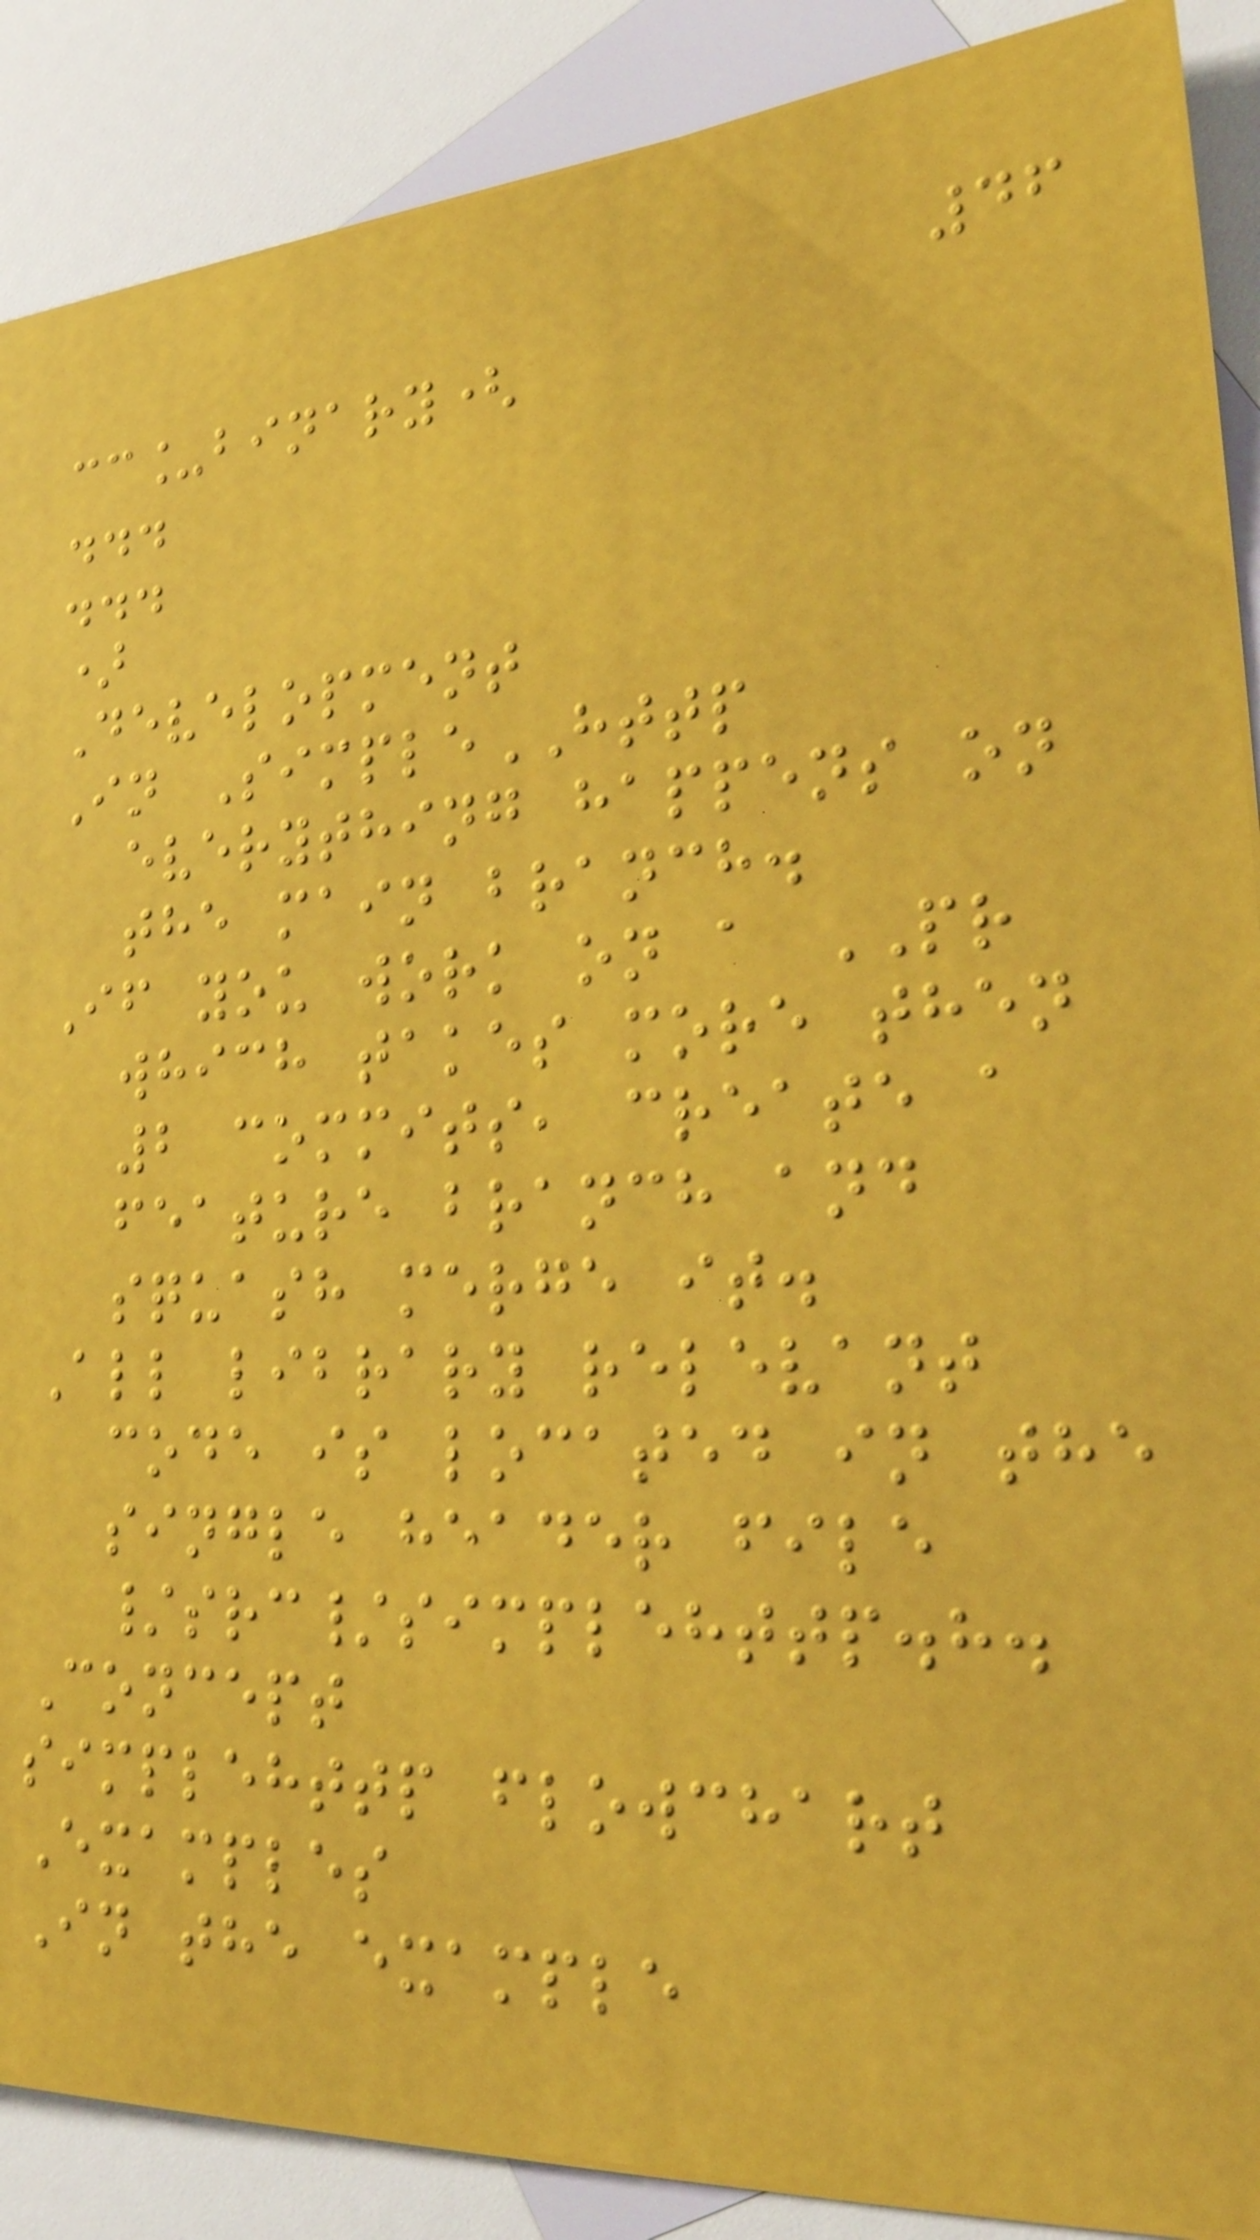46
cc_binary(
...
...
)
Development
In SimpleHTTP
everything happens on
the main branch.
If you work on a PR
which takes more then
2 commits, create a
feature branch and
squash merge it.
All library relevant
code is located in the
single header file
/src/simplehttp.h.
Concept
simplehttp flowchart
Examples
In the example
